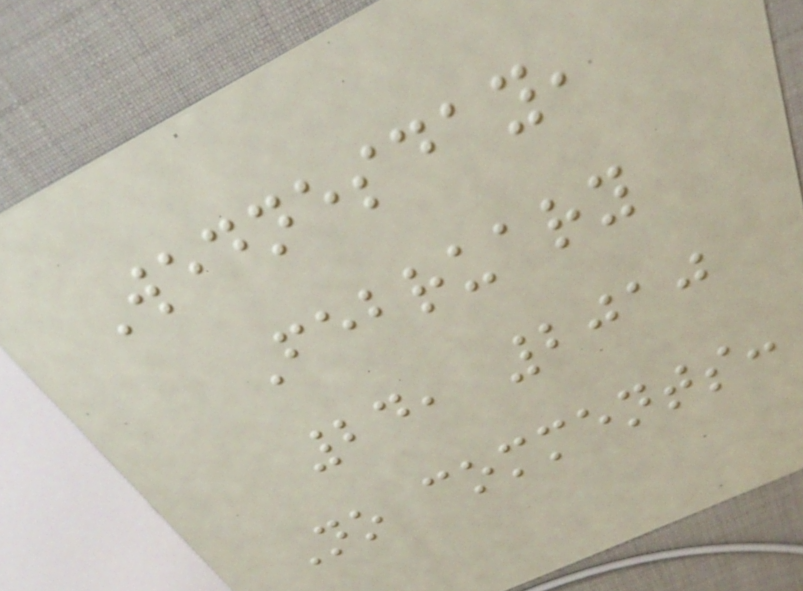Wednesday,
February
24, 2010
No comments:
